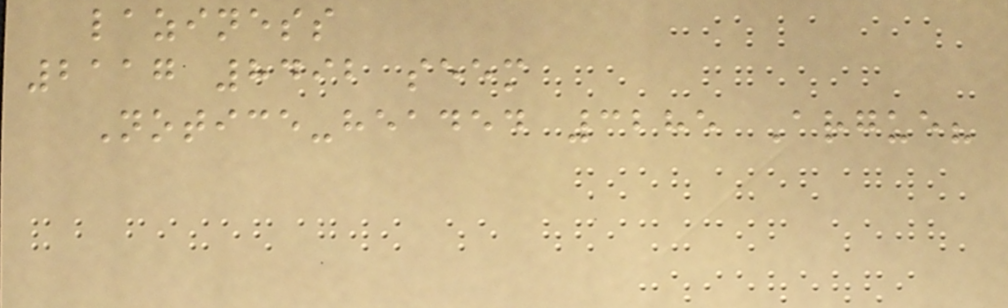laziness
2117 8492 seem
Notice-headed 3285 Argue?
